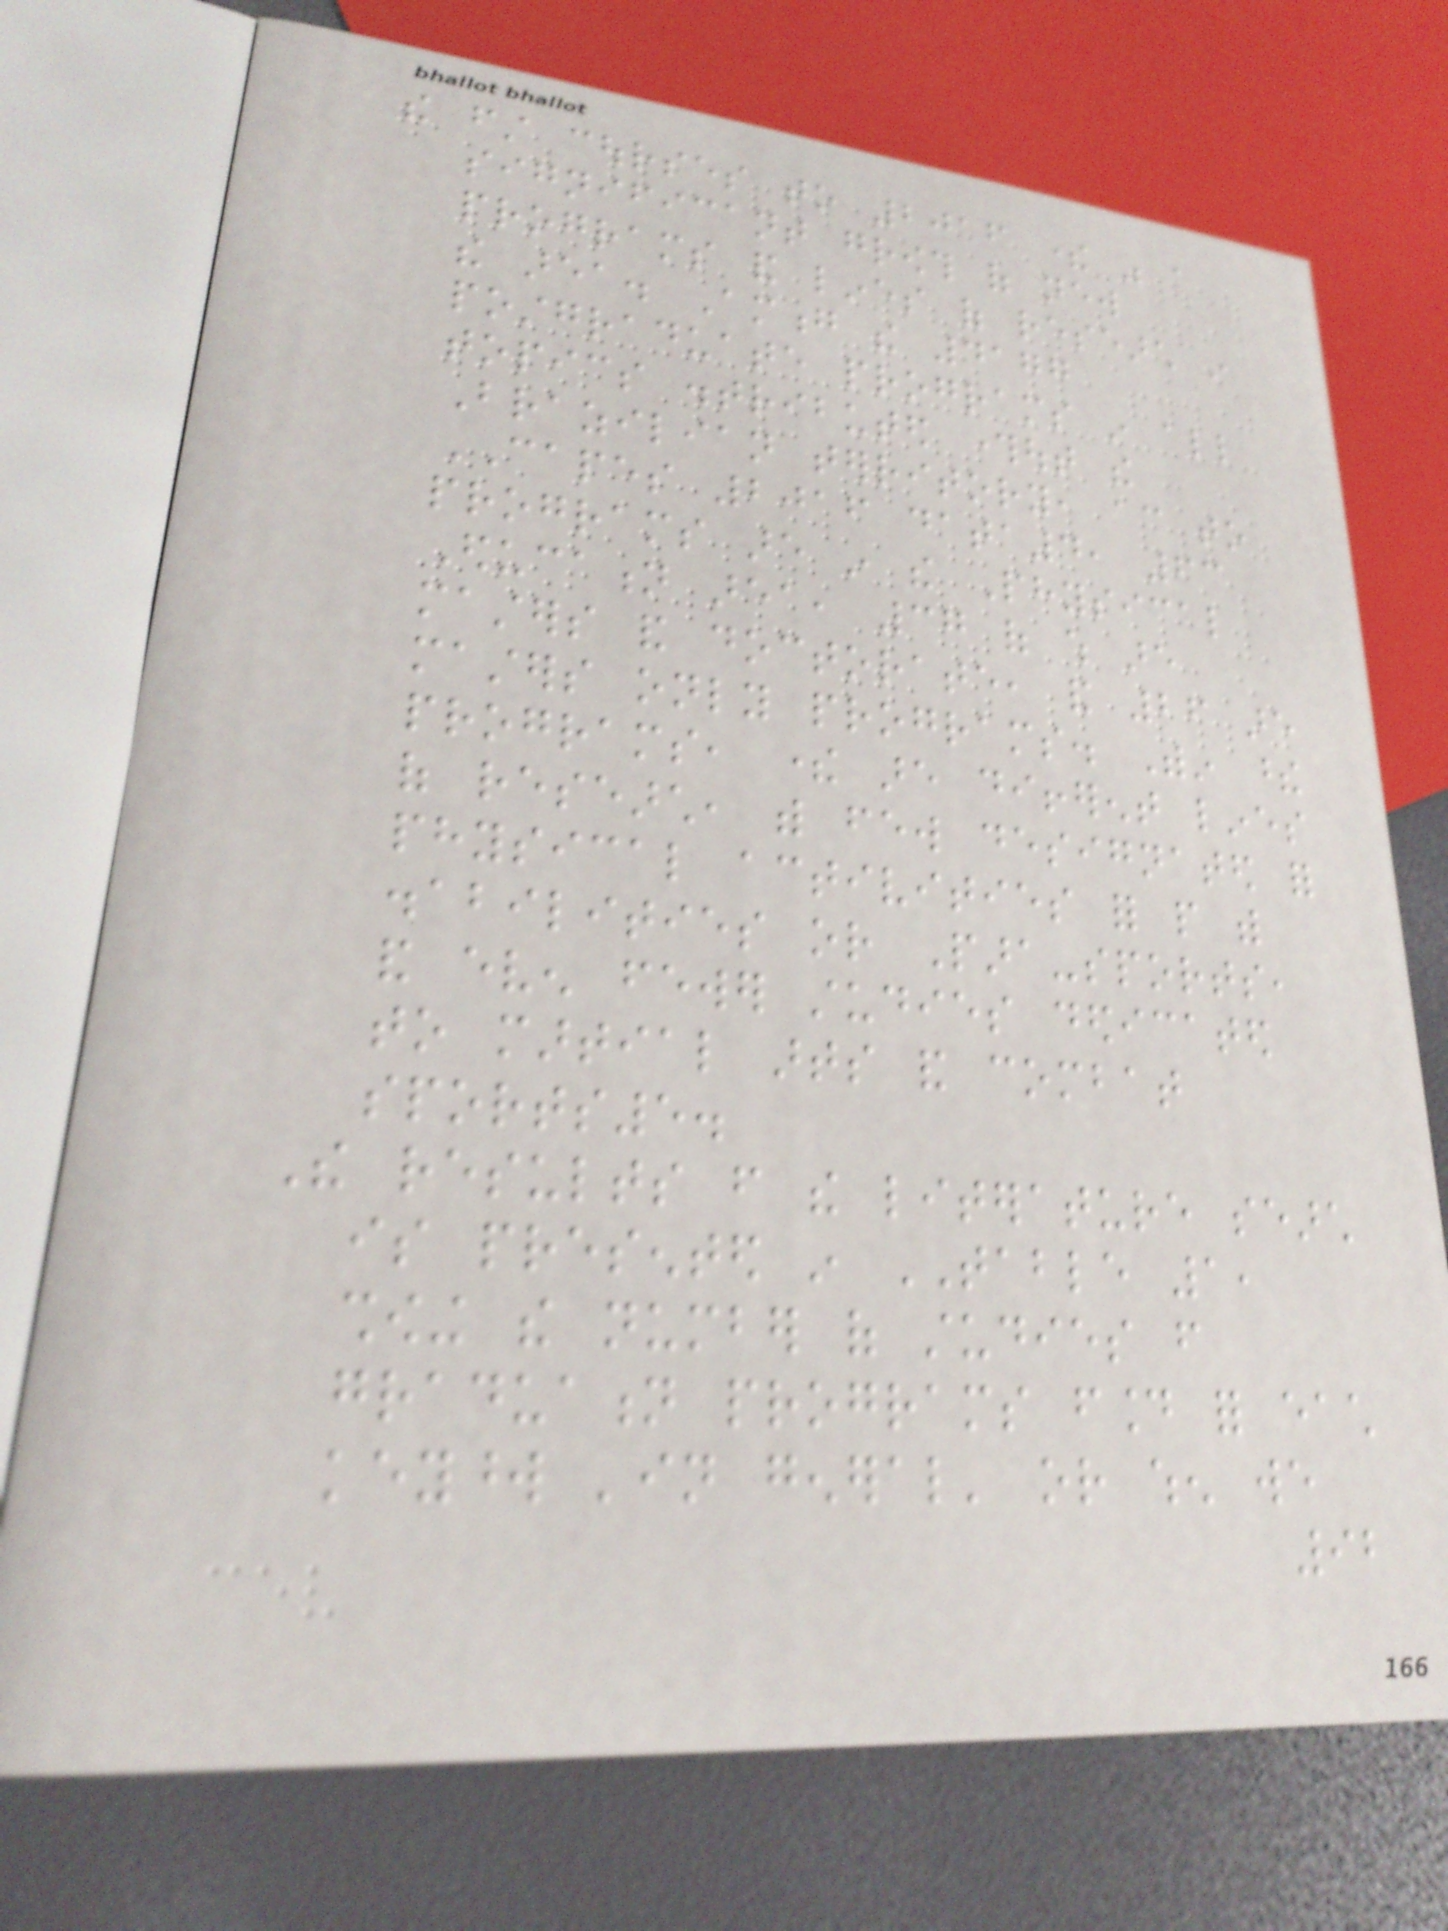the first courses to 2016 there was a
significant growth of new
programs and lines of research in
the area. Among the 4177
postgraduate programs in all
topics distributed throughout the
Brazilian territory, according to
CAPES 2016 data4, 63
programs are in the Physical
Education area, 37 of which are
masters and doctorate, and 26 are
masters only programs. Within these
programs, there are different lines
of research, with few designated for
physical activities for people with
disabilities or Para-sports,
and even fewer studies dedicated
to martial arts and combat
sports5.
The results from the literature search
is presented in TABLE 1,
showing the number of studies from
graduation programs found for each
keyword 'in general' or when we
92
